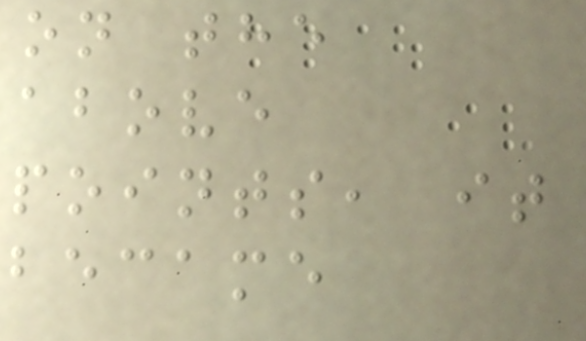on the
above
points, it
became
